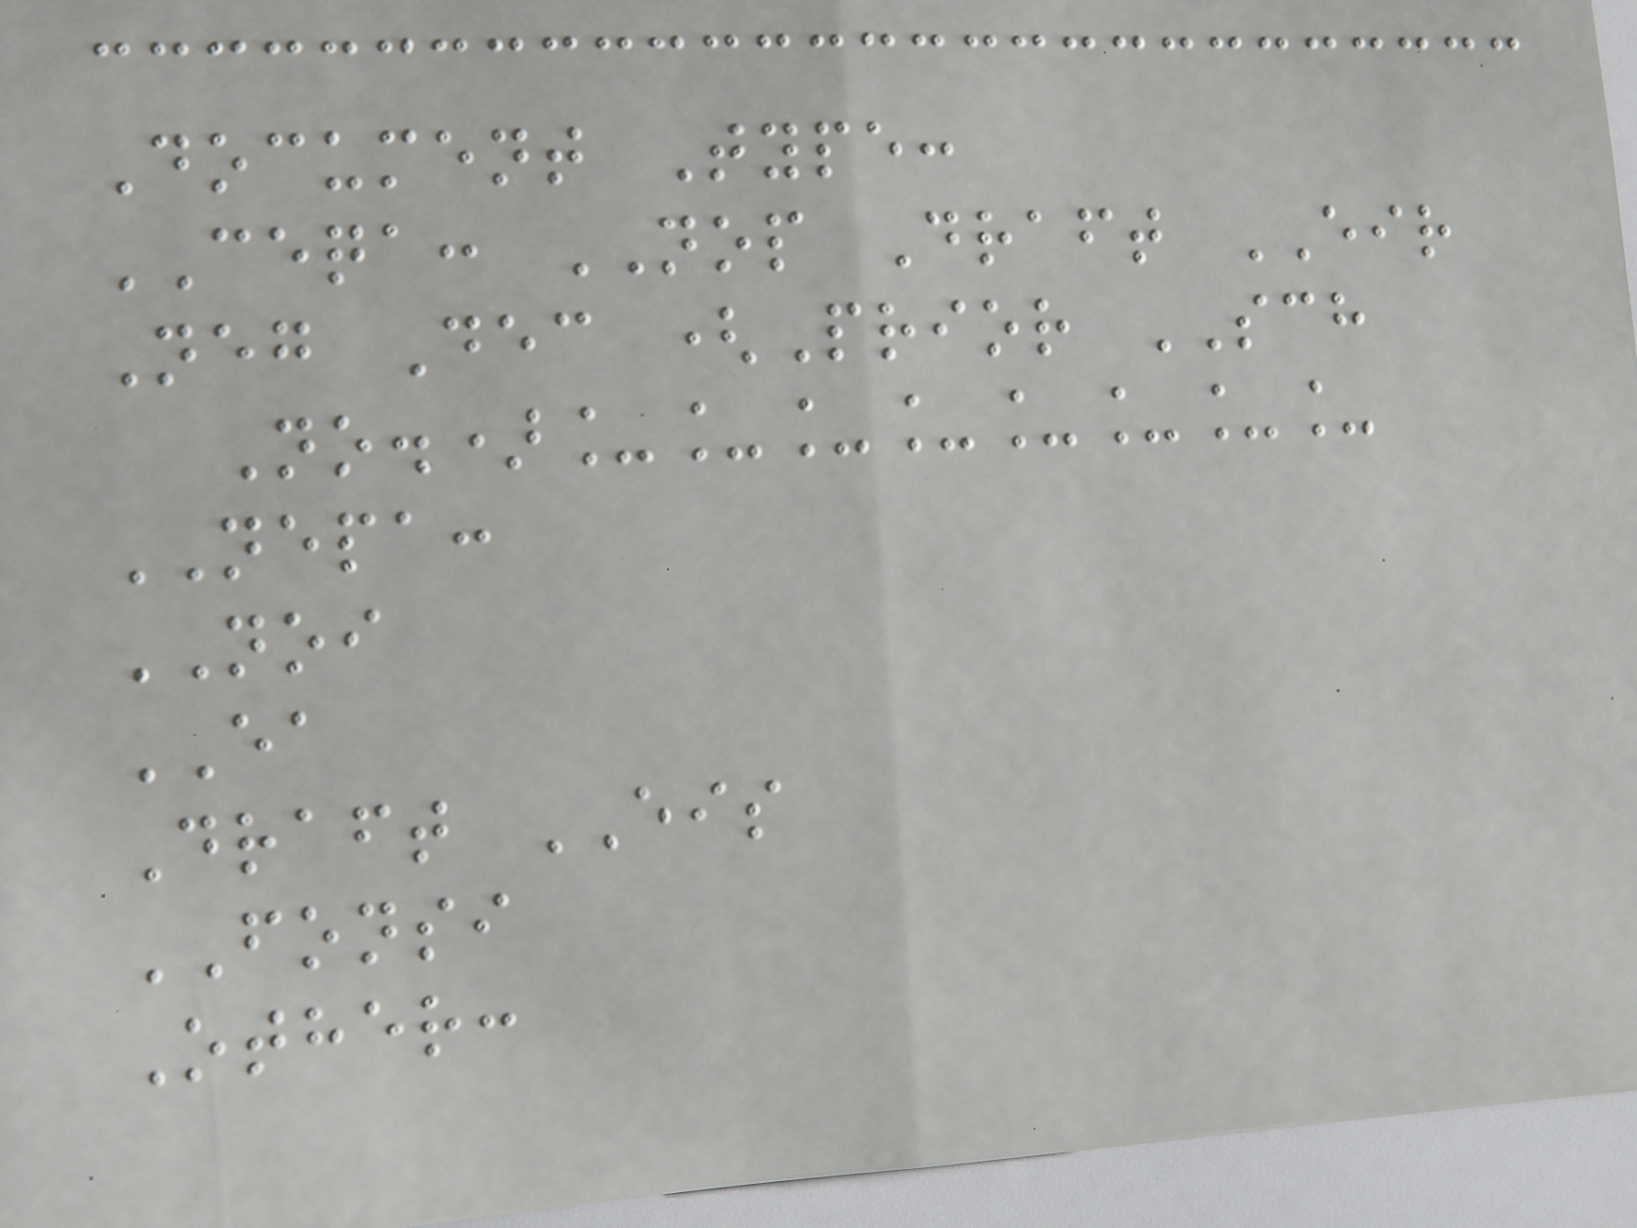Document Type:
CEQA: NOP Draft EIR
Neg Dec (Prior SCH
No.)________
NEPA:
NOI
EA
Draft EIS
FONSI
Other:
